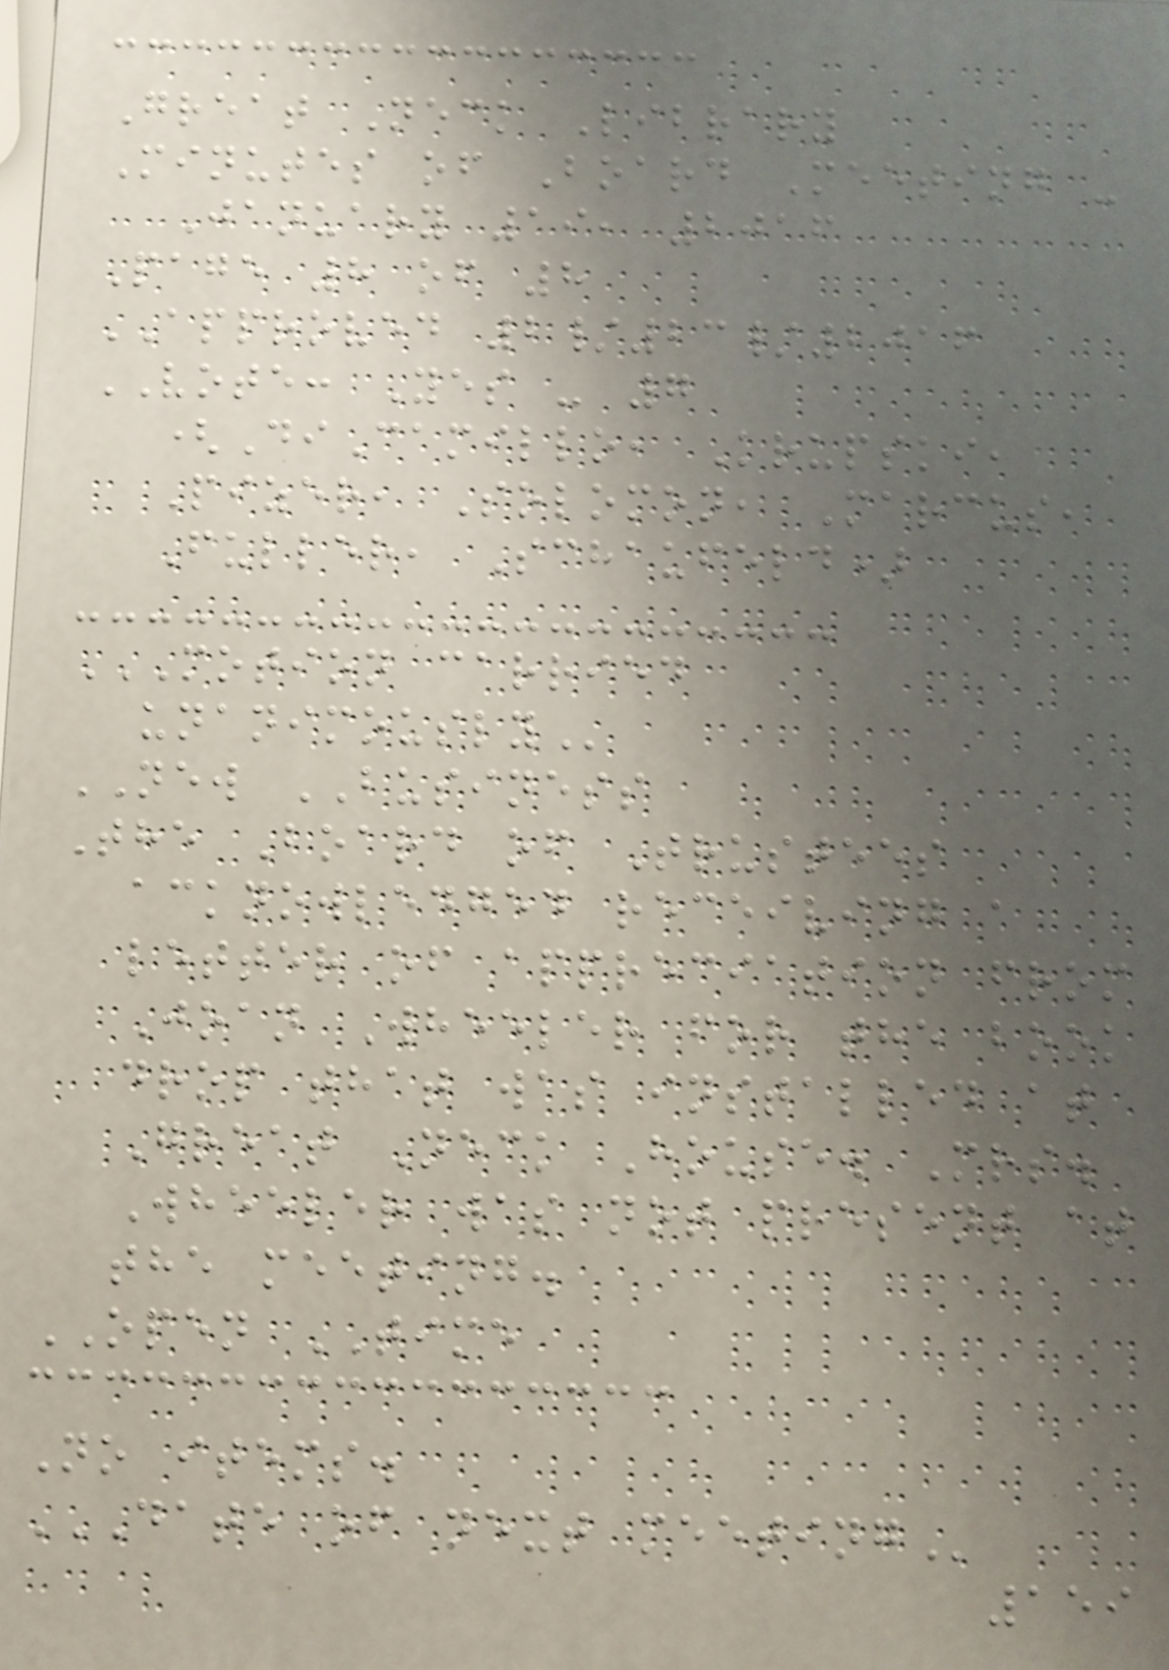Great Neck Library
Minutes of Board Meeting -
January 19, 2016
Page 8 of 8
APPROVED 2/23/2016
VOTE: Yes - 7
(DiCamillo, Krupski,
Pizer, Solomon, Marcus,
Fuller, Schaufeld)
MOTION CARRIED
UNANIMOUSLY
NEW BUSINESS
The Board of Trustees
acknowledged receiving a
letter of appreciation from
Joan Wheeler for the book
drop that was installed at
Great Neck House. Mrs.
Wheeler was not present at
the meeting.
OPEN TIME
No items.
DATE OF NEXT MEETING
159
